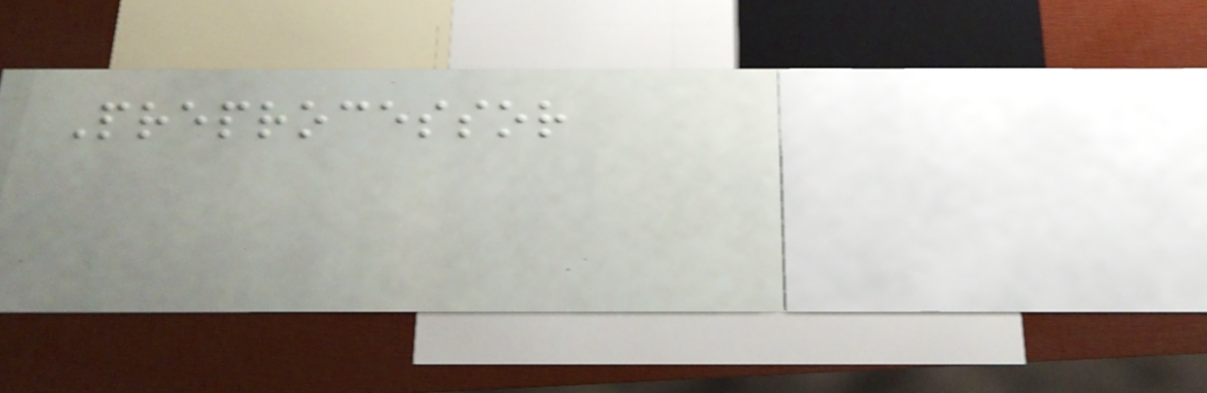Preprocessor
